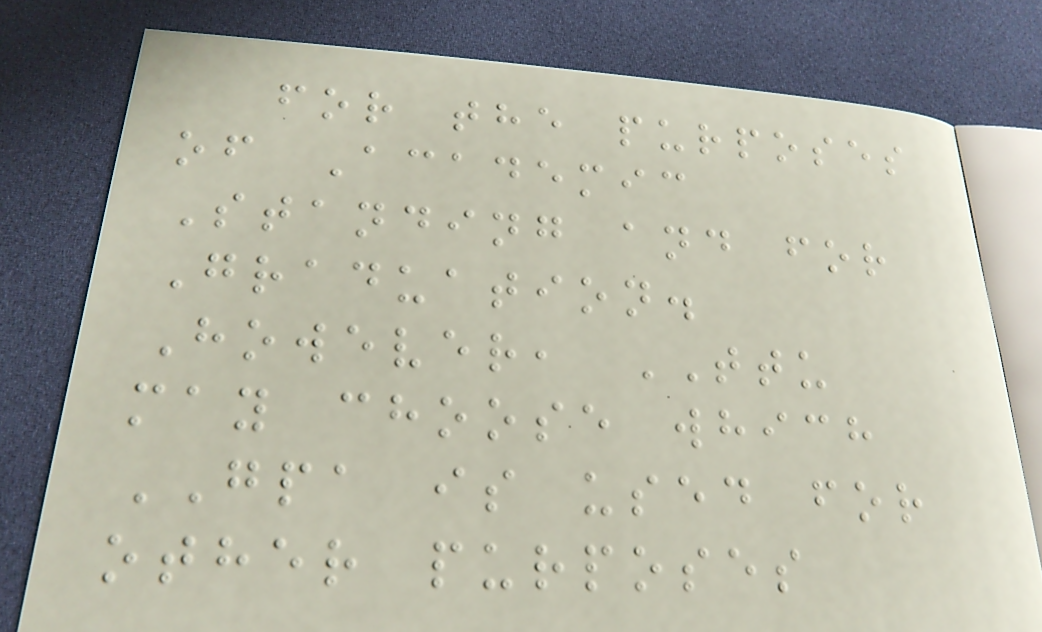for the purposes
of Academic
Standing and for
Graduation.
However, TTU
may choose which
GPA is used for
other purposes
